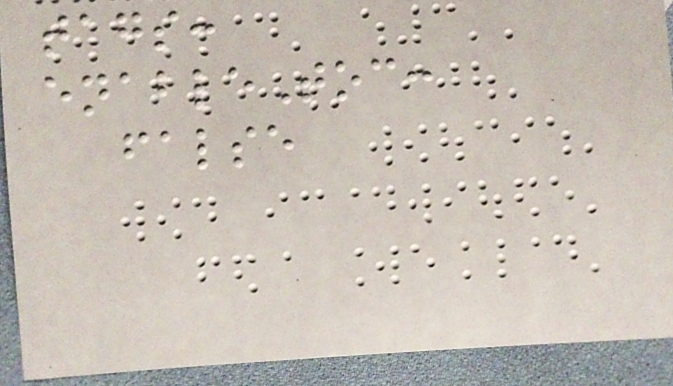tags:
enableToc:
false
